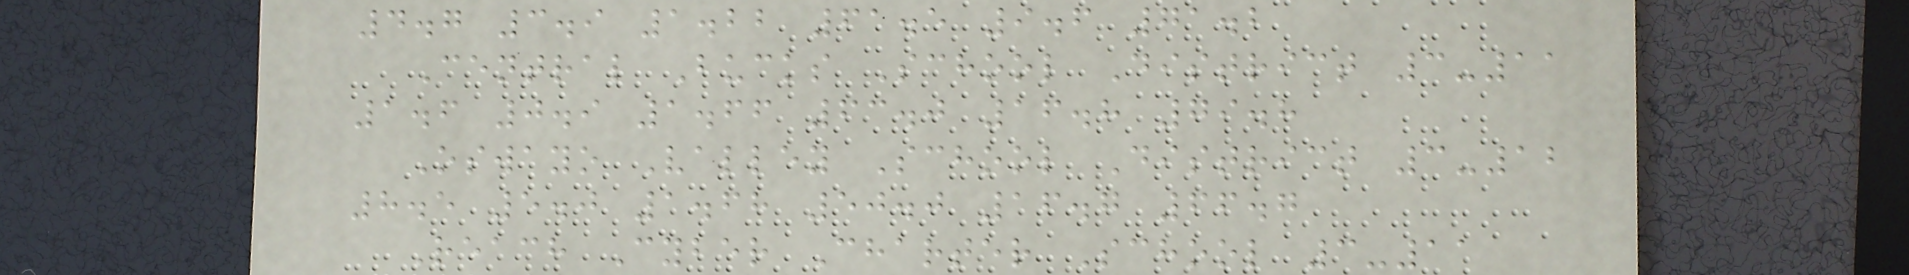4.7 3.9 1.22 61.5 9.6 71.2
Central Bucks School District 3-11
1.6 0.9 1.66 63.0 16.8 79.8
Oswayo Valley School District 3-12
8.5 5.0 1.68 50.0 16.7 66.7
Reach Cyber Charter School 3-11
